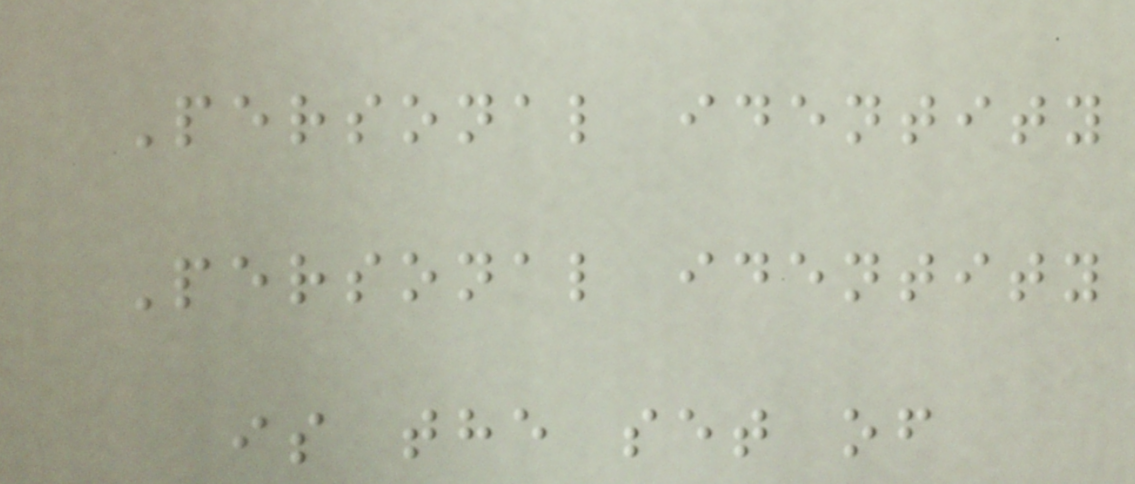Personal identity
Personal identity
is the set of
